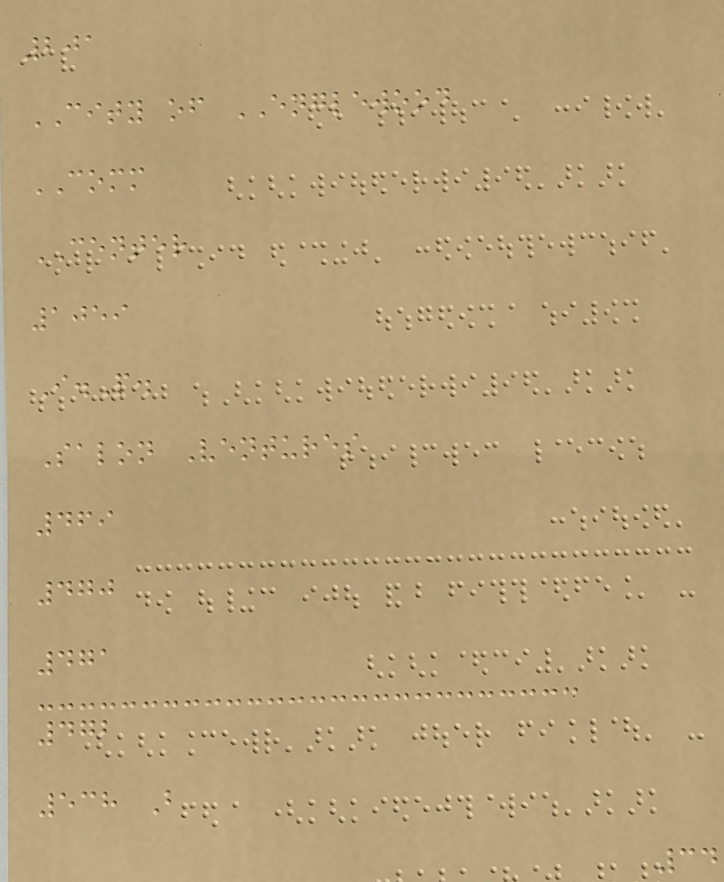201
CITY of ENGLEWOOD
COMM
CENTER
1059
I.P.
Salon Ventures
469
470
471
472
538 B
34
